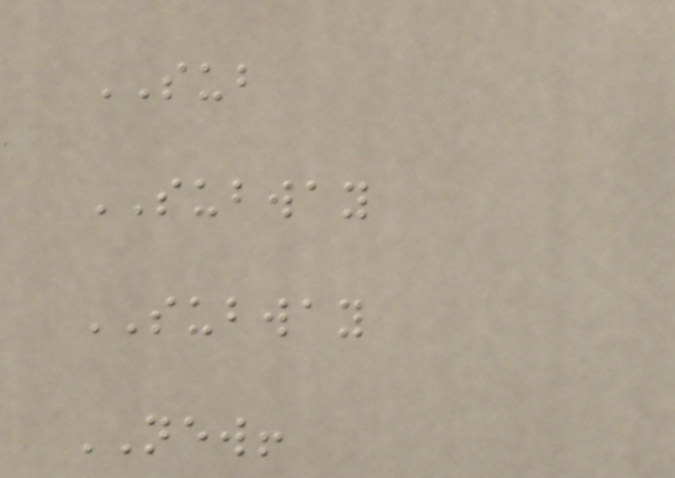SUB
SUBWAY
SUBWAY
NEW!
